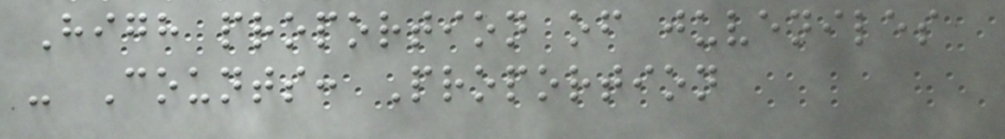High proportion of juveniles
- Counts: Proportion
